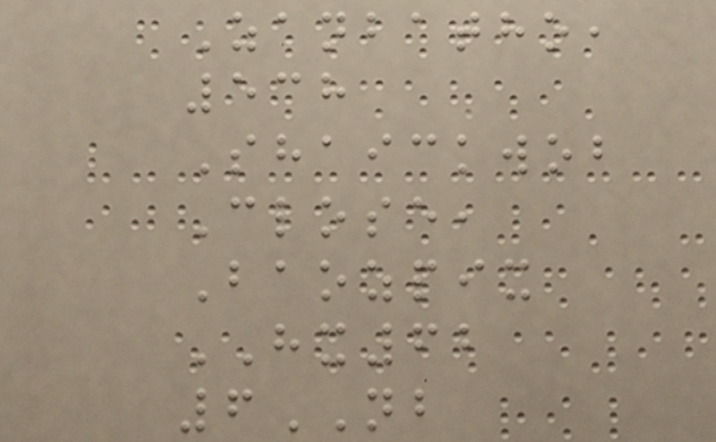Zanbatho,
538
Shaickwob
Close,
Baozpix
HX62
6NB
